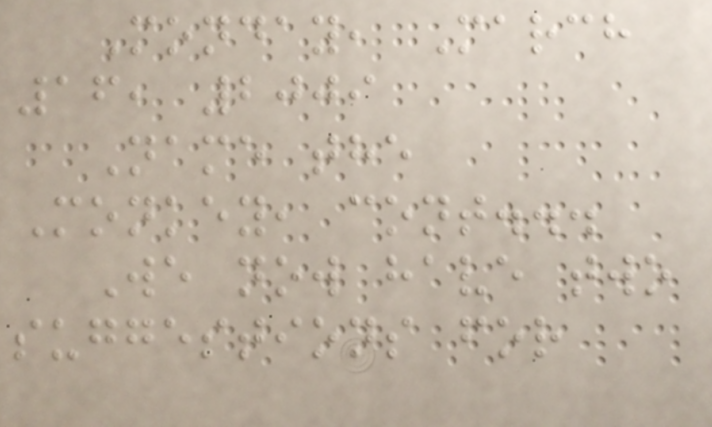Monday, March
16, 2009
Name the
Monkey, cont...
We now have two
suggestions for
